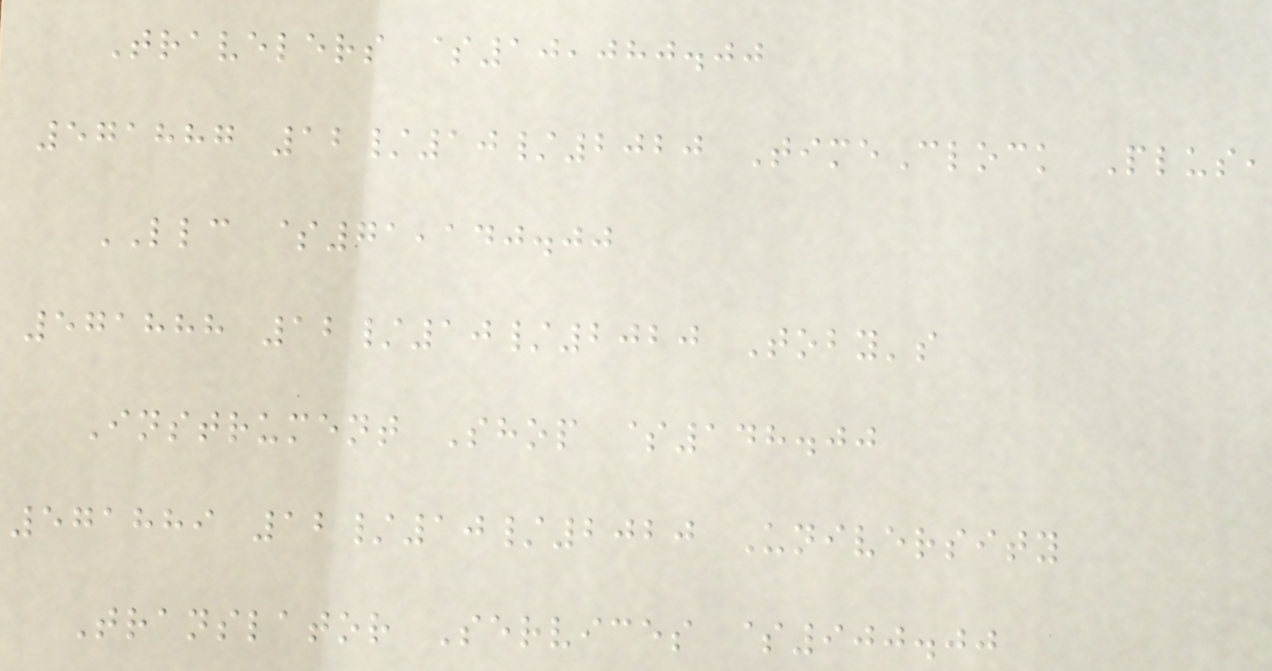Travelers $10,080.00
571887 12/10/2020 TimeClock Plus,
LLC $71,140.00
571888 12/10/2020 Toby's
Instrument Shop $148.00
571889 12/10/2020 University
Translator Services $900.00
